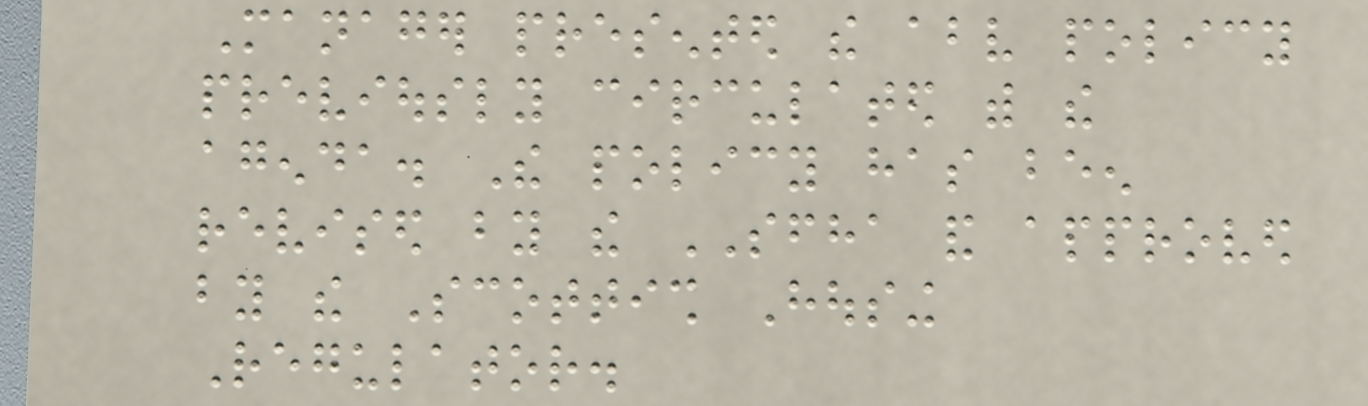Manager presented the above policy
previously circulated with the
agenda. The policy has been
revised by the SFHA and approved
by the Scottish Housing
Regulator.
